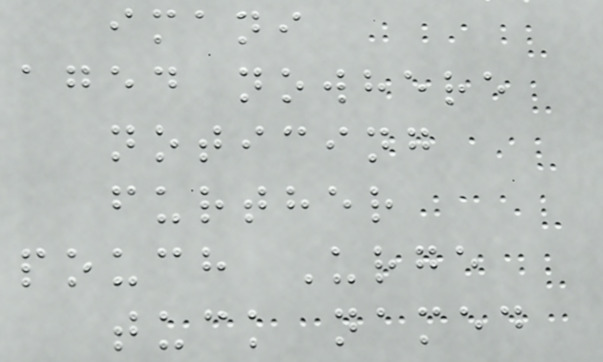imani
aged nowhere
noticing
further
pouch Urge
tuck named
